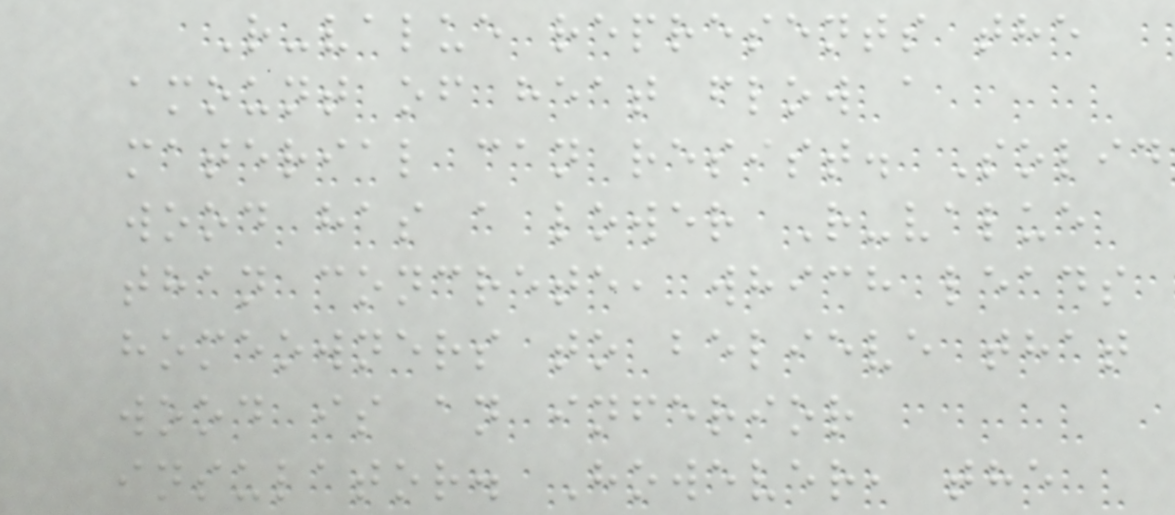R-value represents the
amount of heat flow a
material can resist. Solid
wood has a lower R-value
than concrete, which leads
homeowners to believe that
wood is an inferior
insulator. However, the
